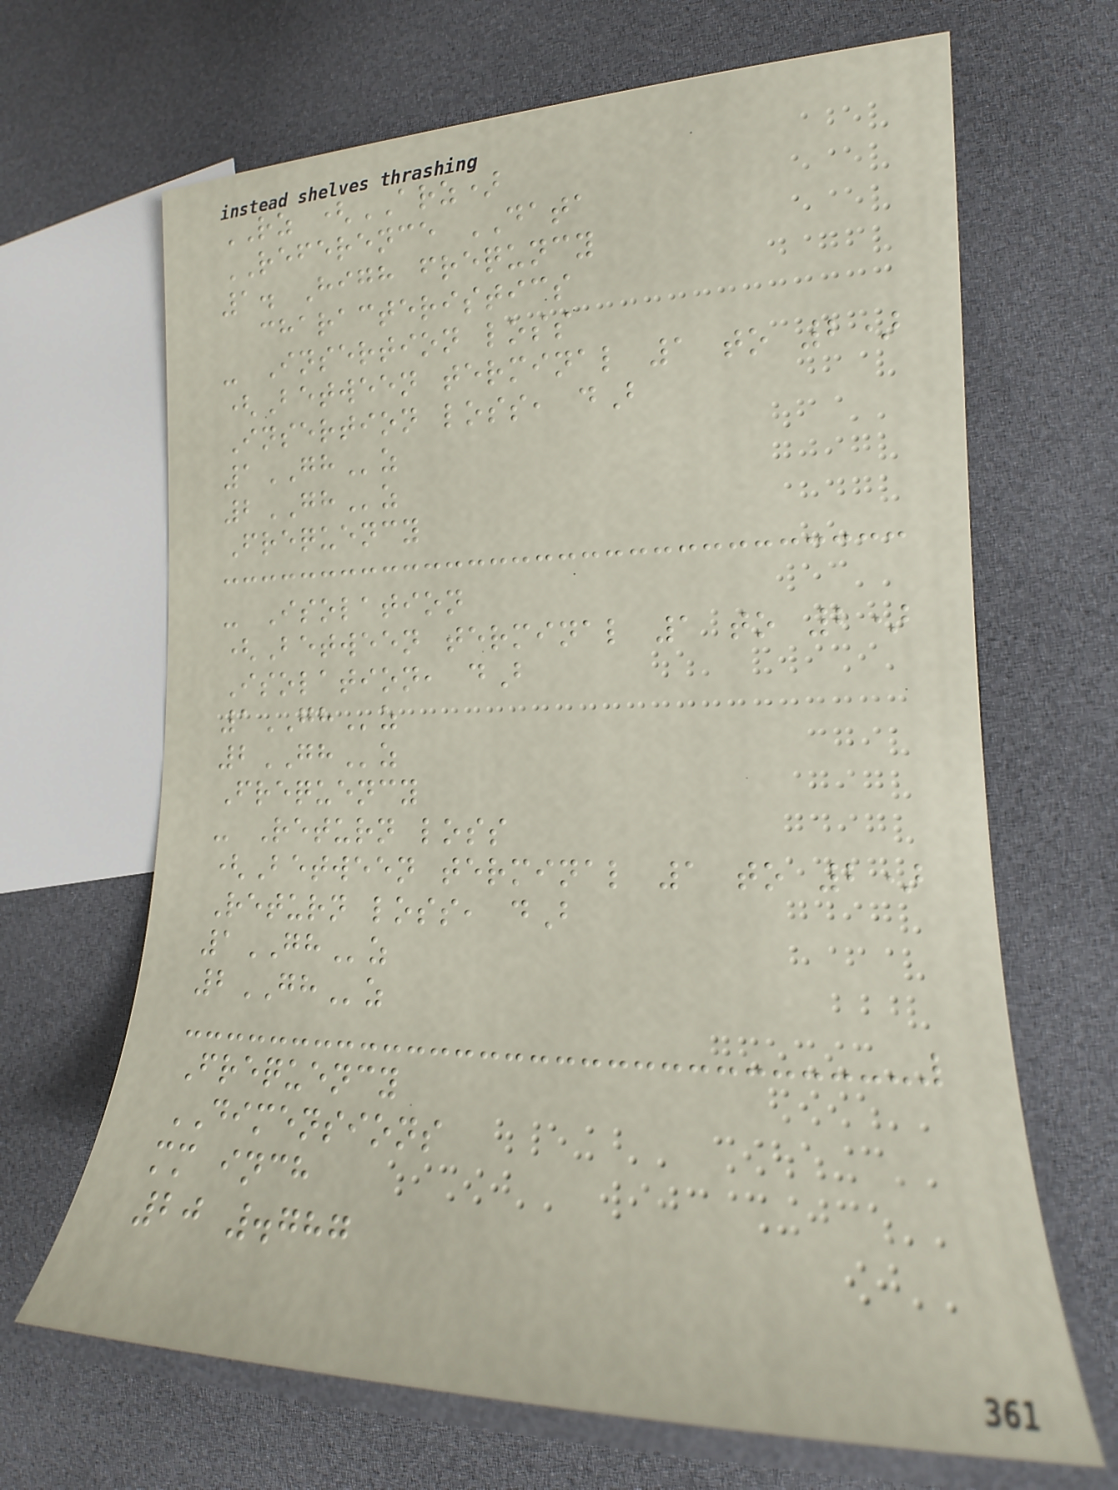RZ (ARZ)
REFERENCE DATA
1. High frequncy
characteristics
- Insertion loss
(Between terminal 1 to 2)
Insertion loss, dB
1GHz
2GHz
Frequency
- Isolation
(Between terminal 1 to 2)
Isolation, dB
1GHz
2GHz
Frequency
- Return loss
(Between terminal 1 to 2)
Return loss, dB
1GHz
2GHz
Frequency
DIMENSIONS
mm inch
20 .787
